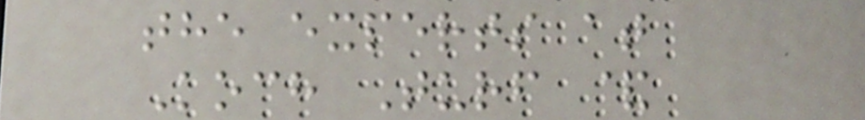the experts at
Koch Turf &
